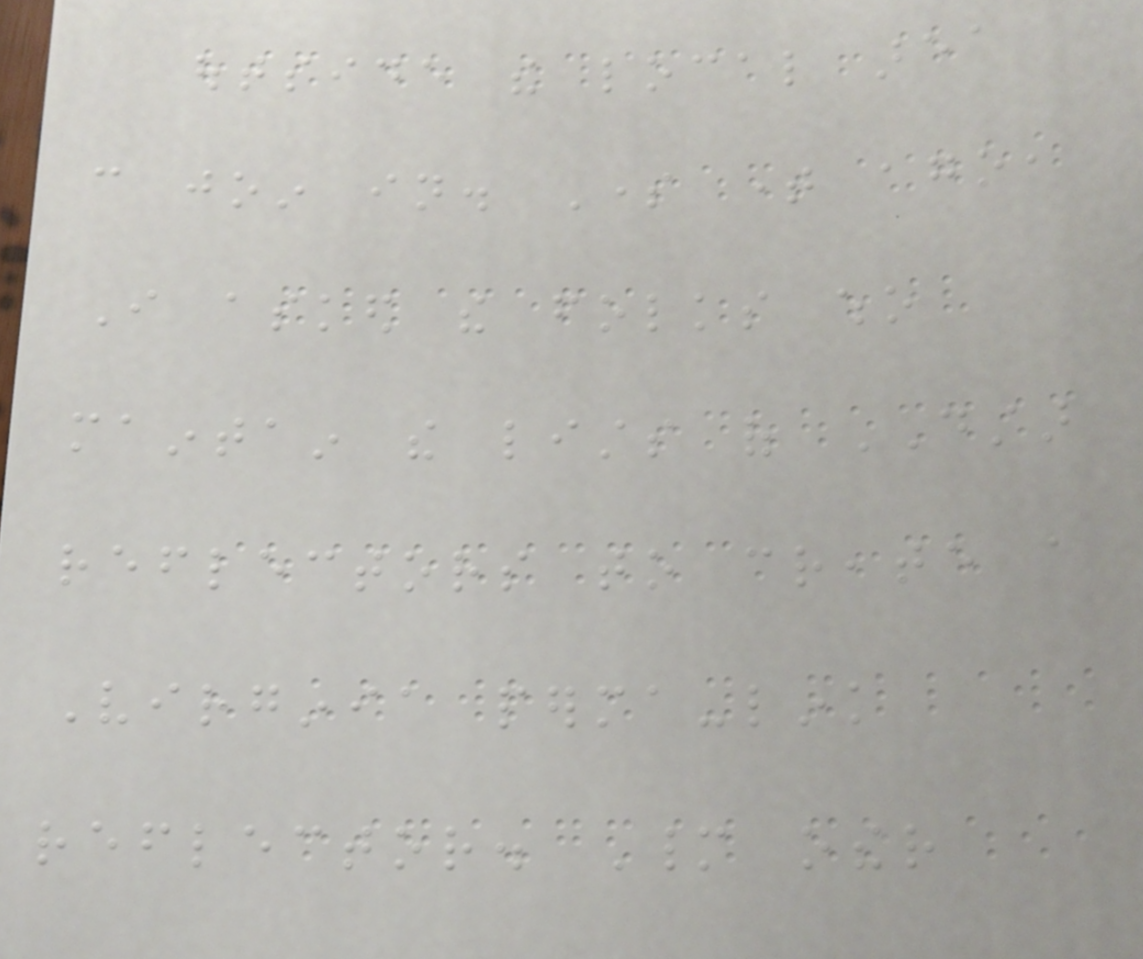outside the local area
can join in. Some time ago,
I asked the folks who
maintain the lists of DSTAR
reflectors to create a
Virginia perma-link
reflector. Many other
